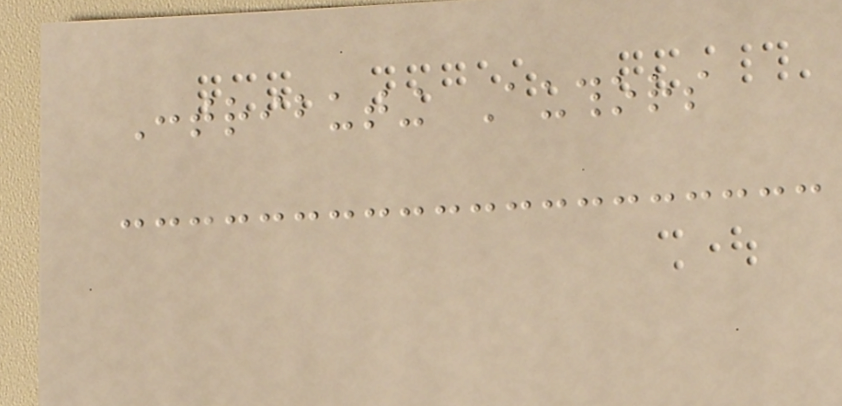Contributing Authors
